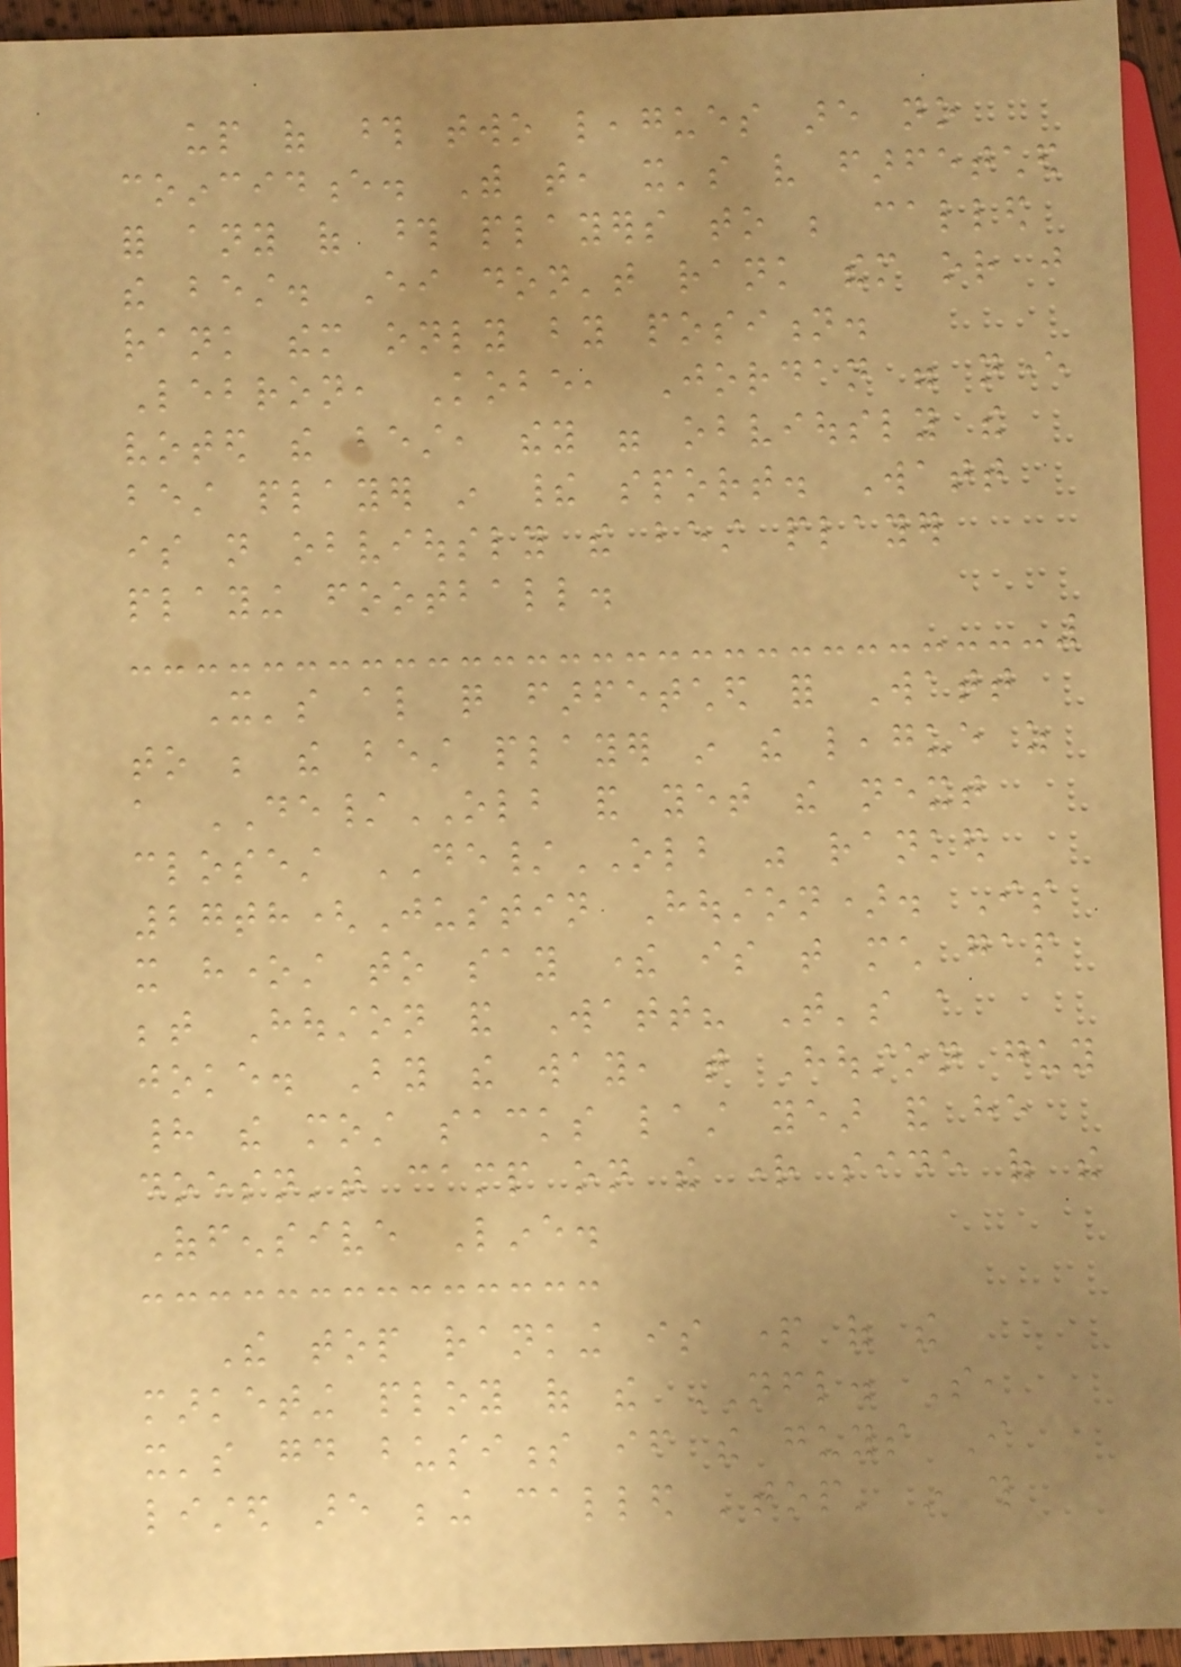up of those two leagues are no
coincidence. With that, it's very farfetched
for any of those players to be called
the best. Either don't rank them or just
rank them only by position.
Lebron, Kobe, Jordan were never
voted the best, they were obviously the
best player in their sport. Watt
is not obviously the best player
playing football.
It's also quite farfetched for Watt
to be the best player in the league as
a DE/OLB and yet the next
closest DE/OLB was ranked
27th(Justin Houston). Is
it honest to say there is that much gap
between Houston and Watt? That's a
joke. By the way, that Houston guy
had the most sacks last year and he
doesn't camp on the right side of the
Offensive Line.
The top ranking is part of the
marketing ploy of the NFL. So,
it's good business if the guys I
listed are being called 'top' in this
